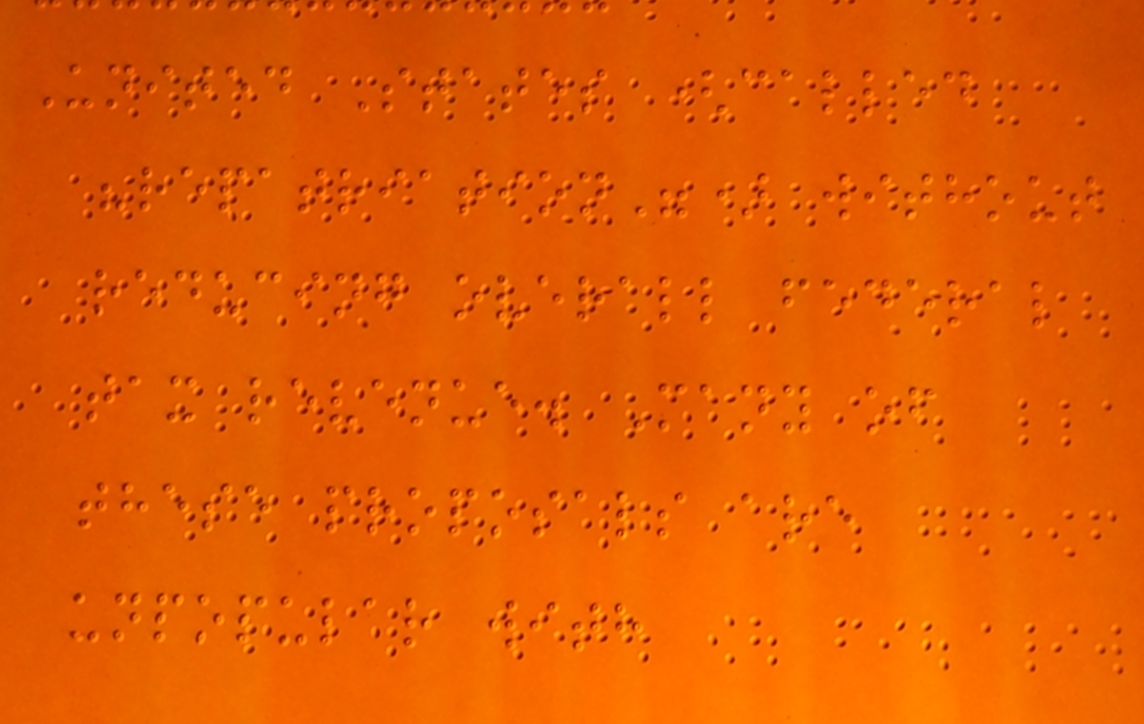United States (called
"repatriation") without
reducing overall federal
tax revenue. Many of
these proposals are
unpopular with
